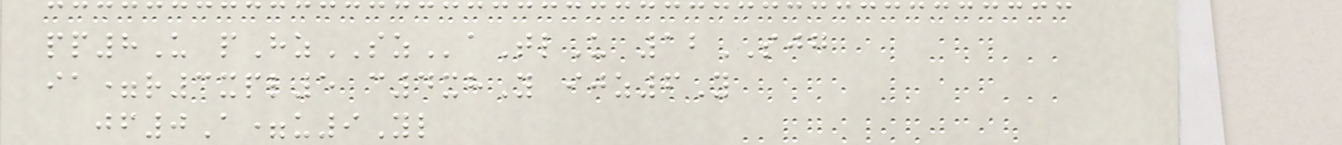pp8U pHzSZaTlU 12SJG
ia=r3xpl5 c4xhY ijz6Y
jf0A=u9Yl
